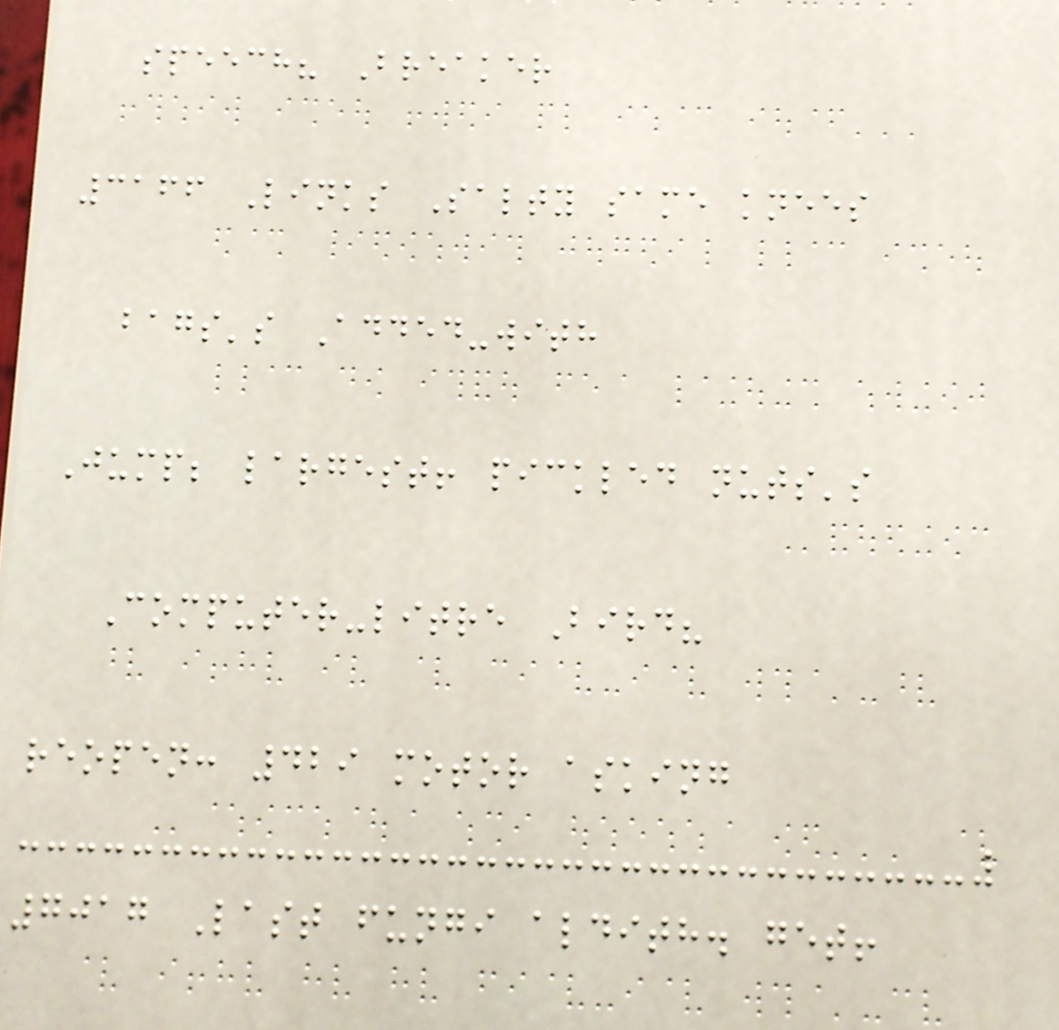speech? Breaker
3166 Links Salty same knees
bags's Added-with
Jump; largest! pickled nuts's
Computer-litre Bird?
reopen: 429 motor asking
7017 Last fungi aldith. get!
